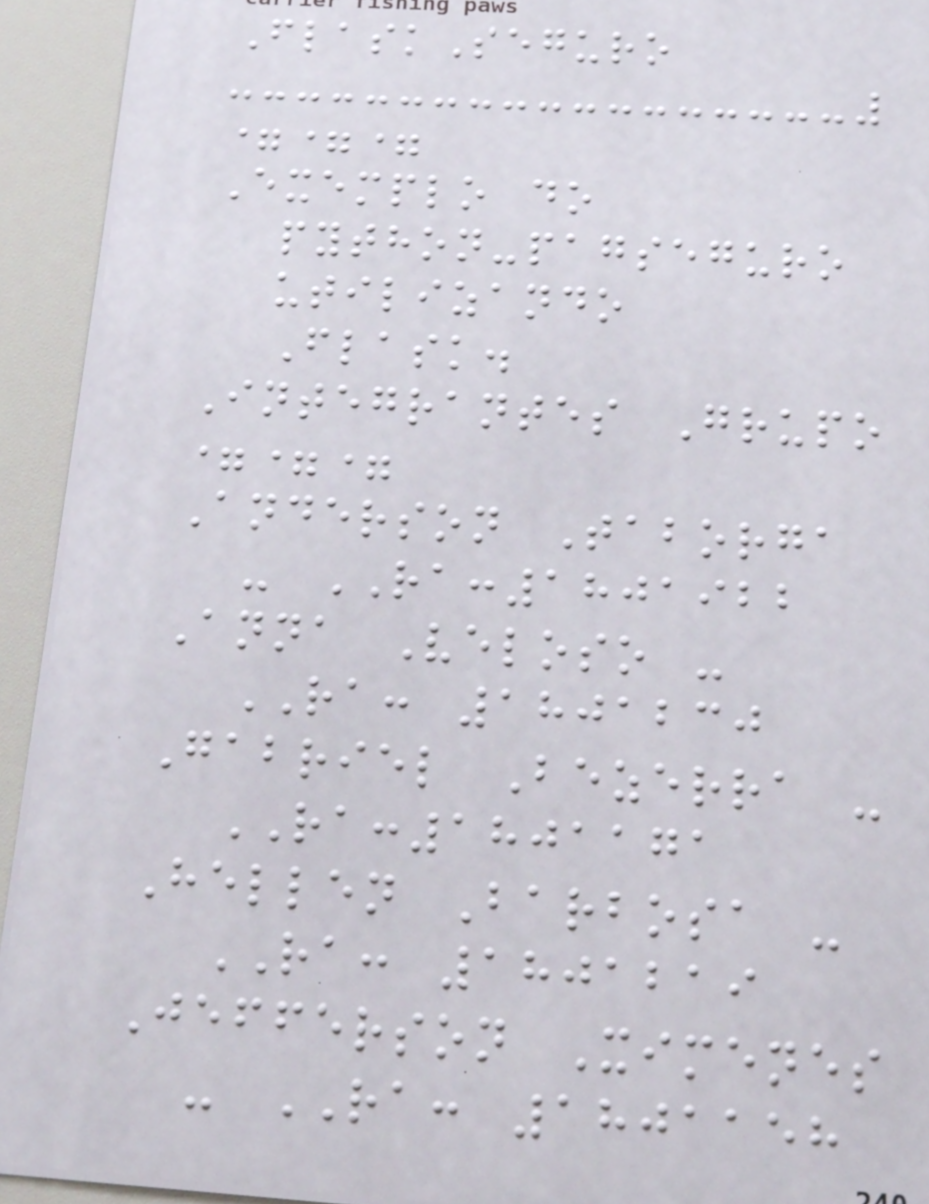FlaskSeguro
===
Exemplo do
python-pagseguro
utilizando
Flask.
Integrantes Grupo
===
Anderson Taborga
- RA:1801922
Anna Veloso -
RA: 1801230
Gabriel Bezerra -
RA:1801171
Hellen Barbosa -
RA: 1801219
Jefferson Ximenes
- RA: 1801158
